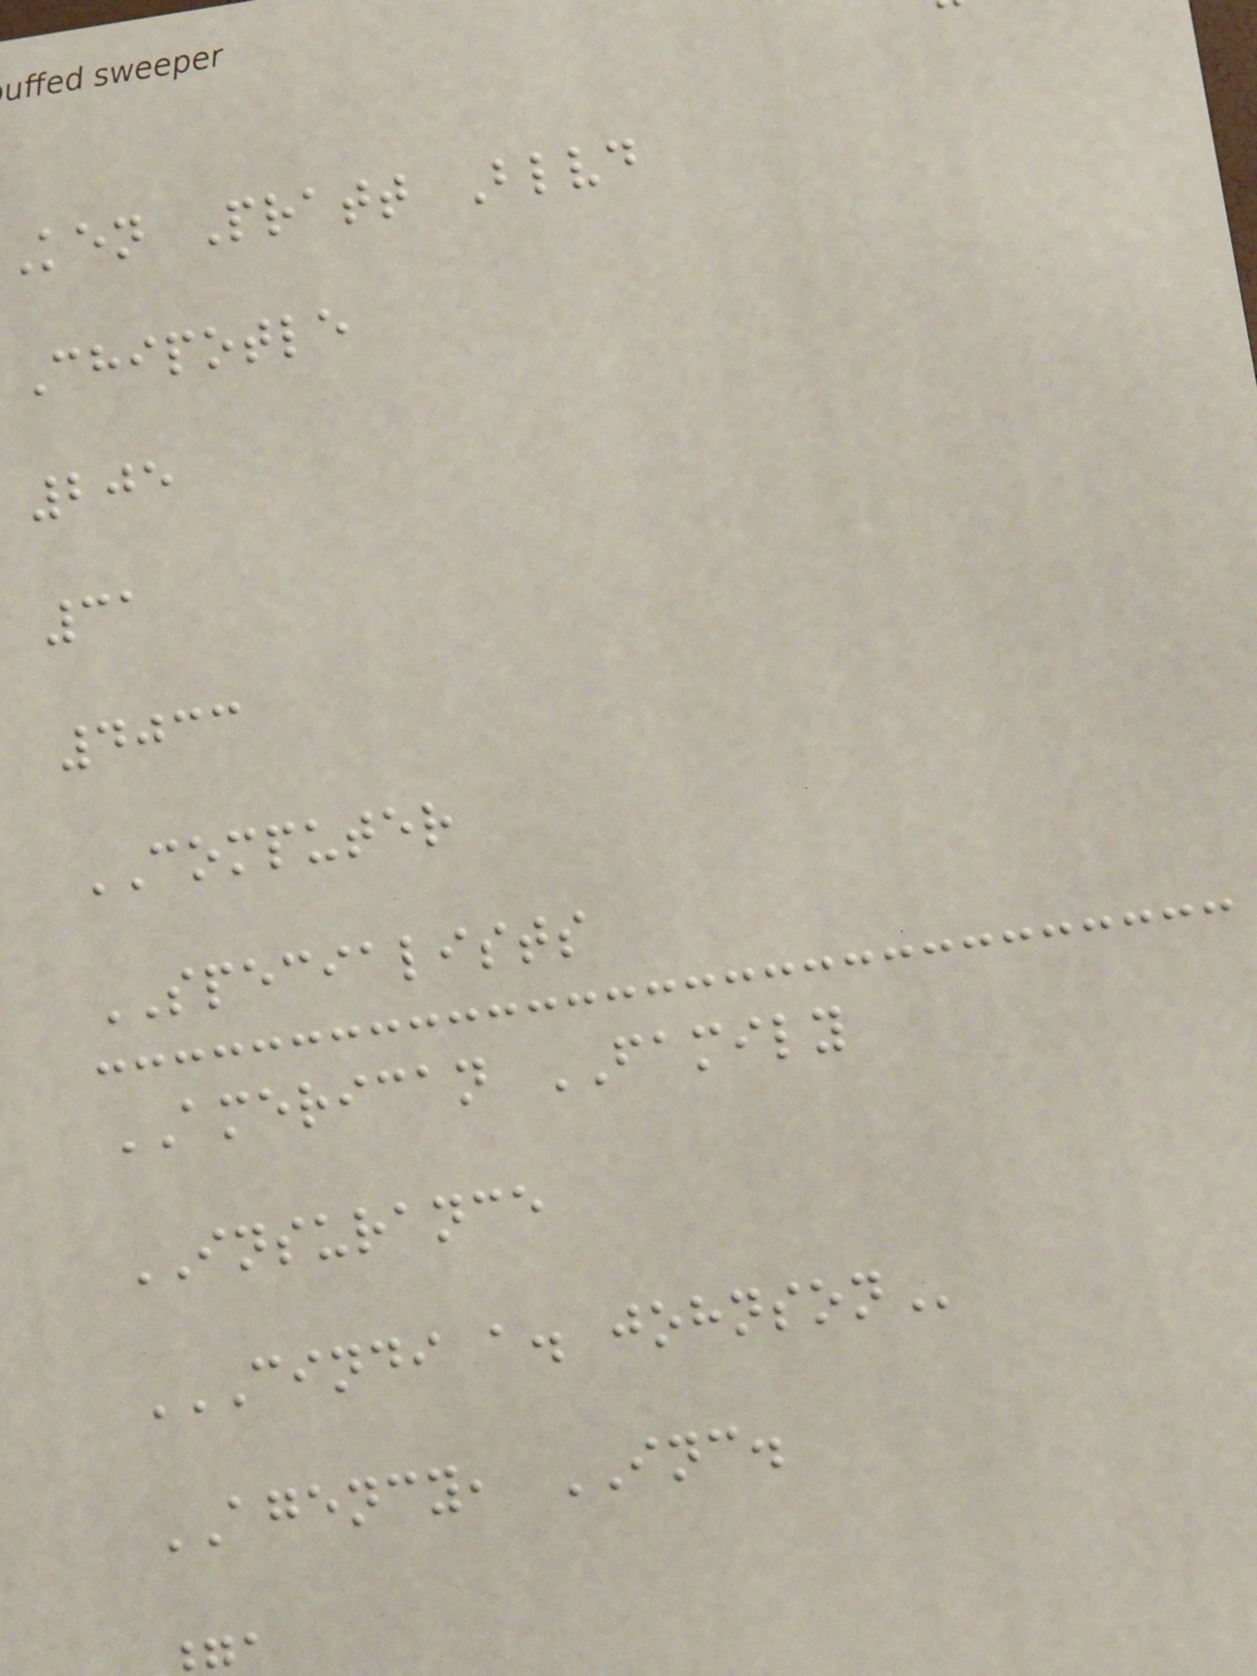ken Pratt Blvd
Chipotle
205
31
4033
COMPUTER
SPECIALISTS
AMERICAN FAMILY
INSURANCE
CINDI A. JOHNSON
AGENCY, INC.
